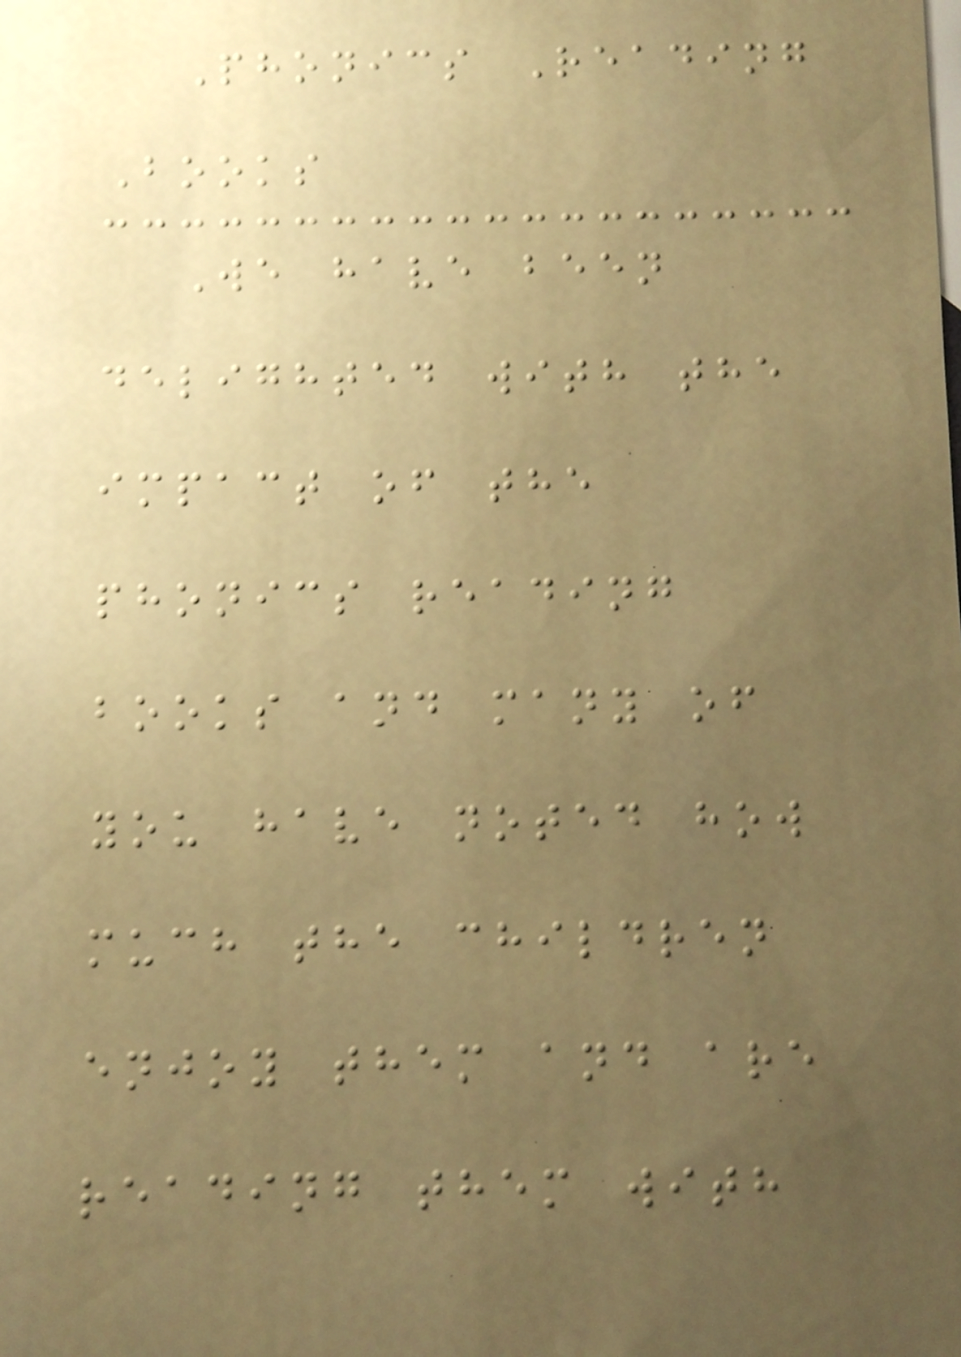Phonics Reading
Books
We have been
delighted with the
impact of the
phonics reading
books and many of
you have noted how
much the children
enjoy them and are
reading them with
